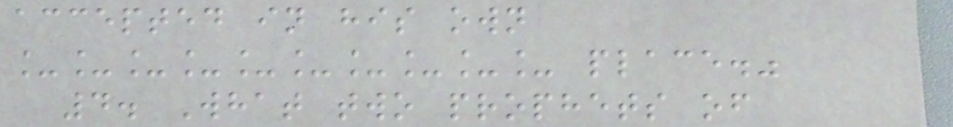accepted in his own
__________ place."
4. What two prophets of
